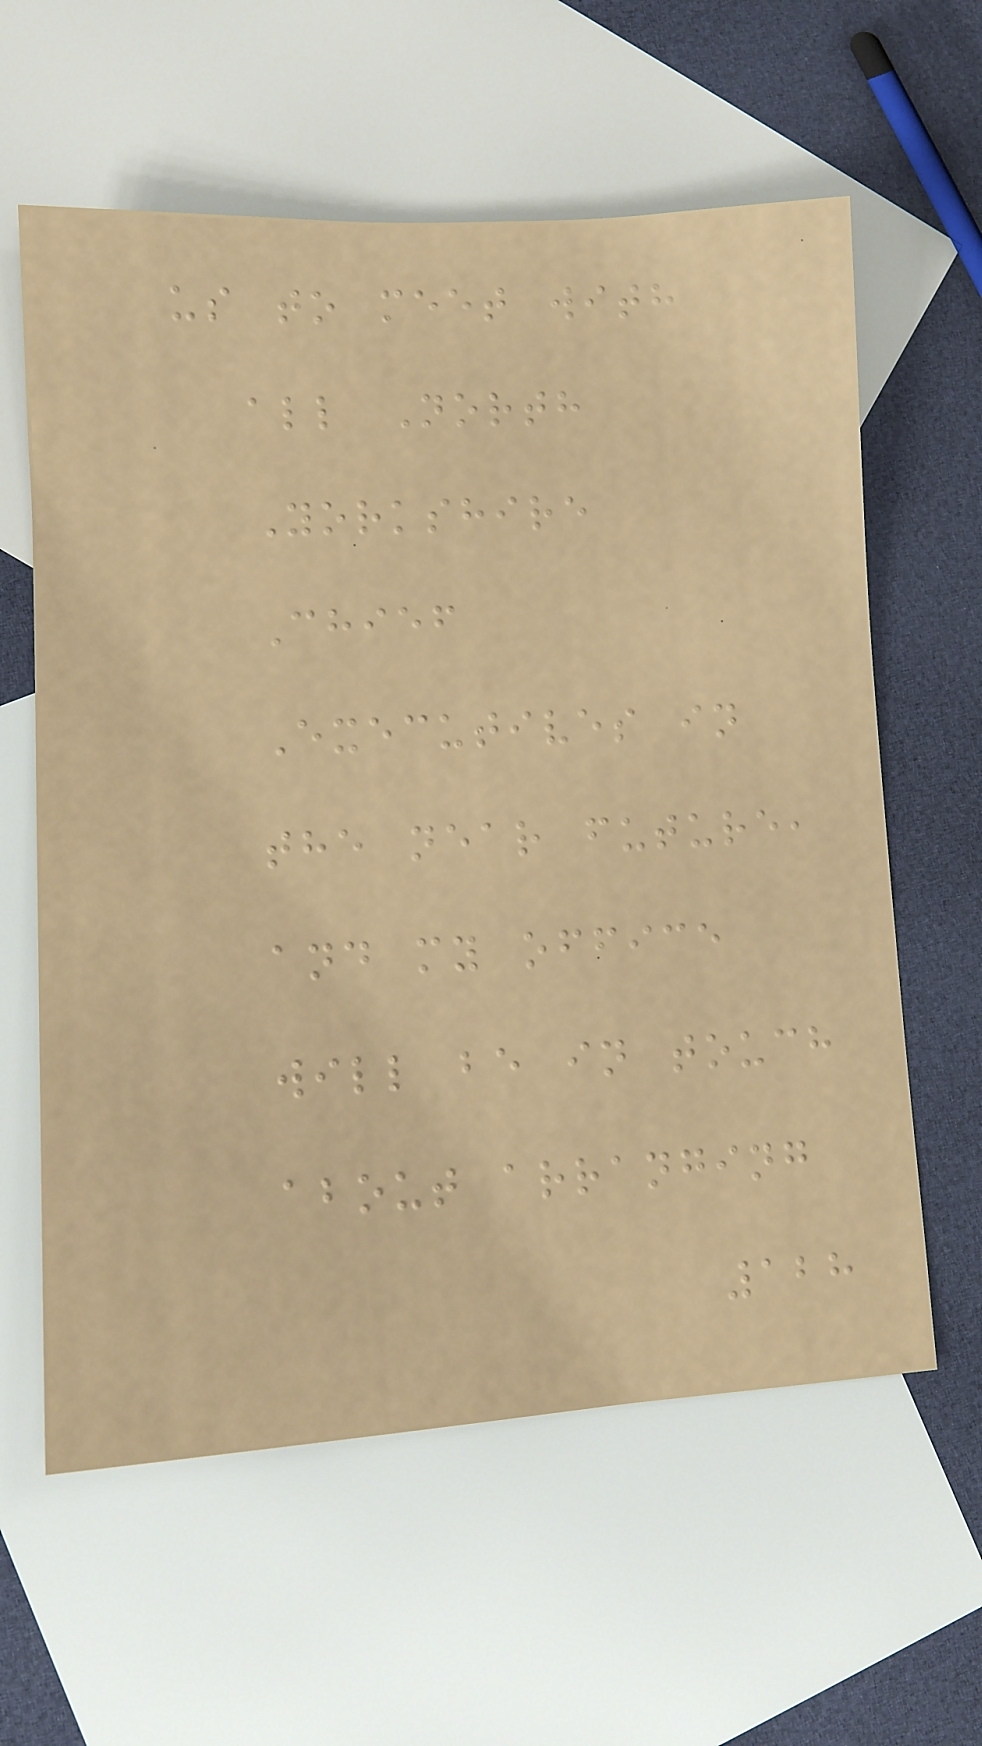us to meet with
all North
Yorkshire
Chief
Executives in
the near future,
and my office
will be in touch
about arranging
128
